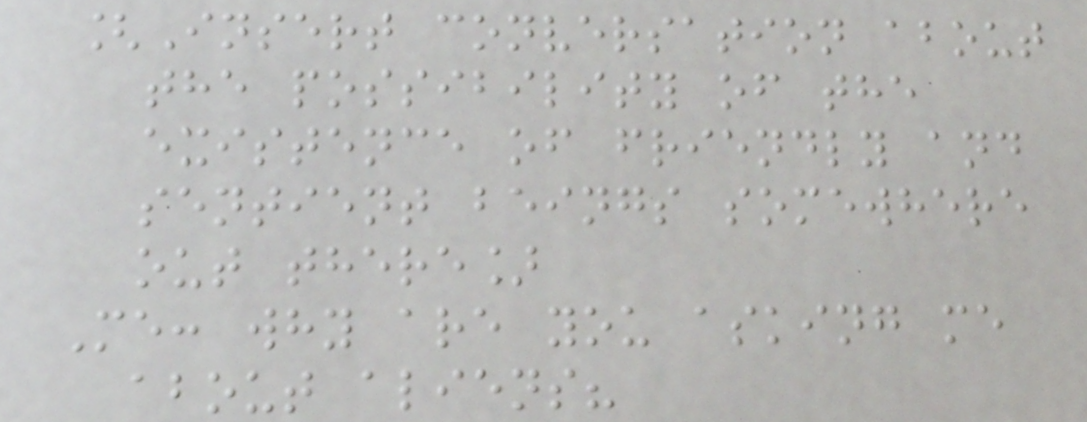[Insert conversation about
the possibility of the
existence of friendly and
sentient beings somewhere
out there]
Me: why are you asking me
about aliens?
